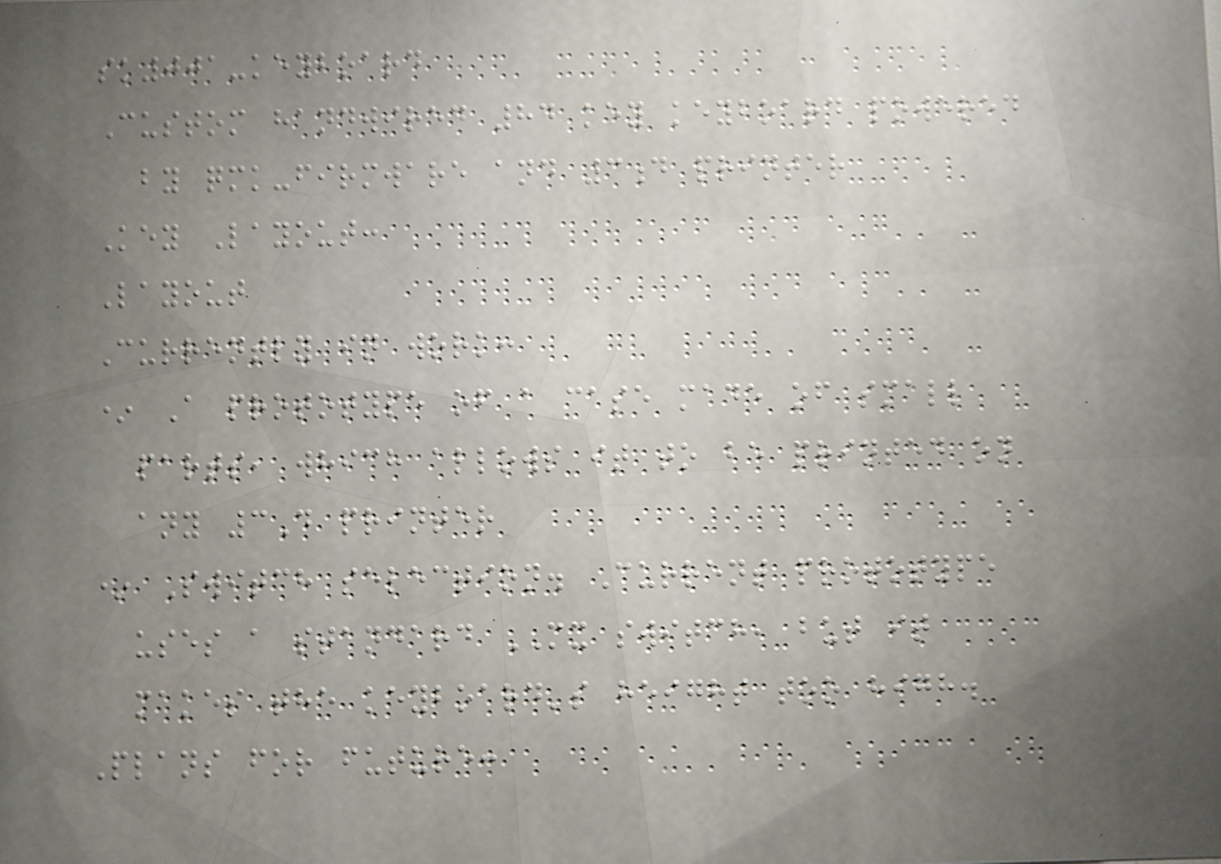sk001-keyboard
Custom handwired 84 key keyboard powered
by qmk-firmware and 3d printer
Key Layout:
Layout
Currently in work:
* A prototype of a case made of small
parts, which allows it to be printed on
any 3D printer
* Switch selection. Current prototype
uses a standard MX switch, but it
makes the keyboard's height too high.
Plans for future:
